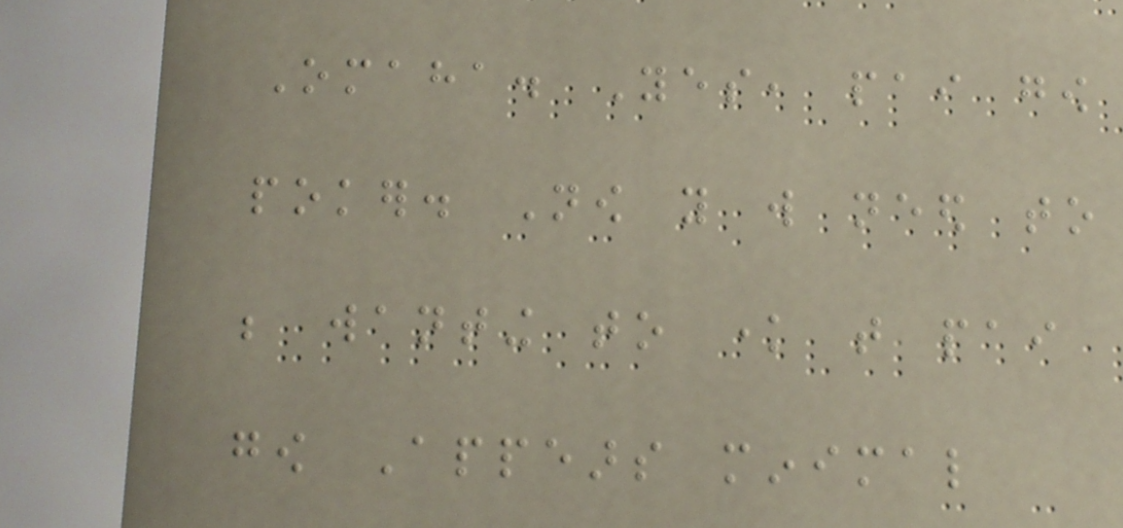Omaha. Yes, pai gow
poker. Now you will need to
be wanting to know that pai
gow Appears minimal
